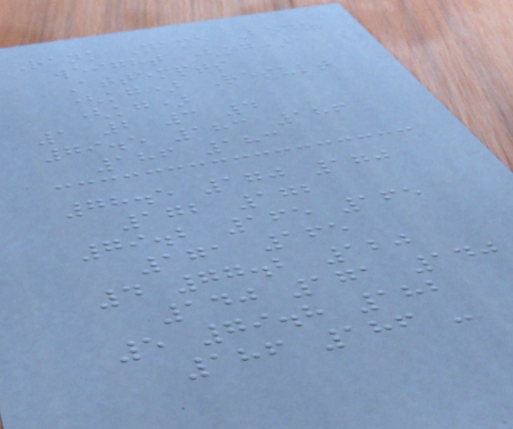Rank Name Body
weight (kg)
Attempts
(kg) Result
(kg)
1 2 3 4
79.5 183 186
186 183
78.5 170 170
172 172
79.2 165 165
171 165
4 77.2 120
140 171 140
5 79.8 182
186 186 -
